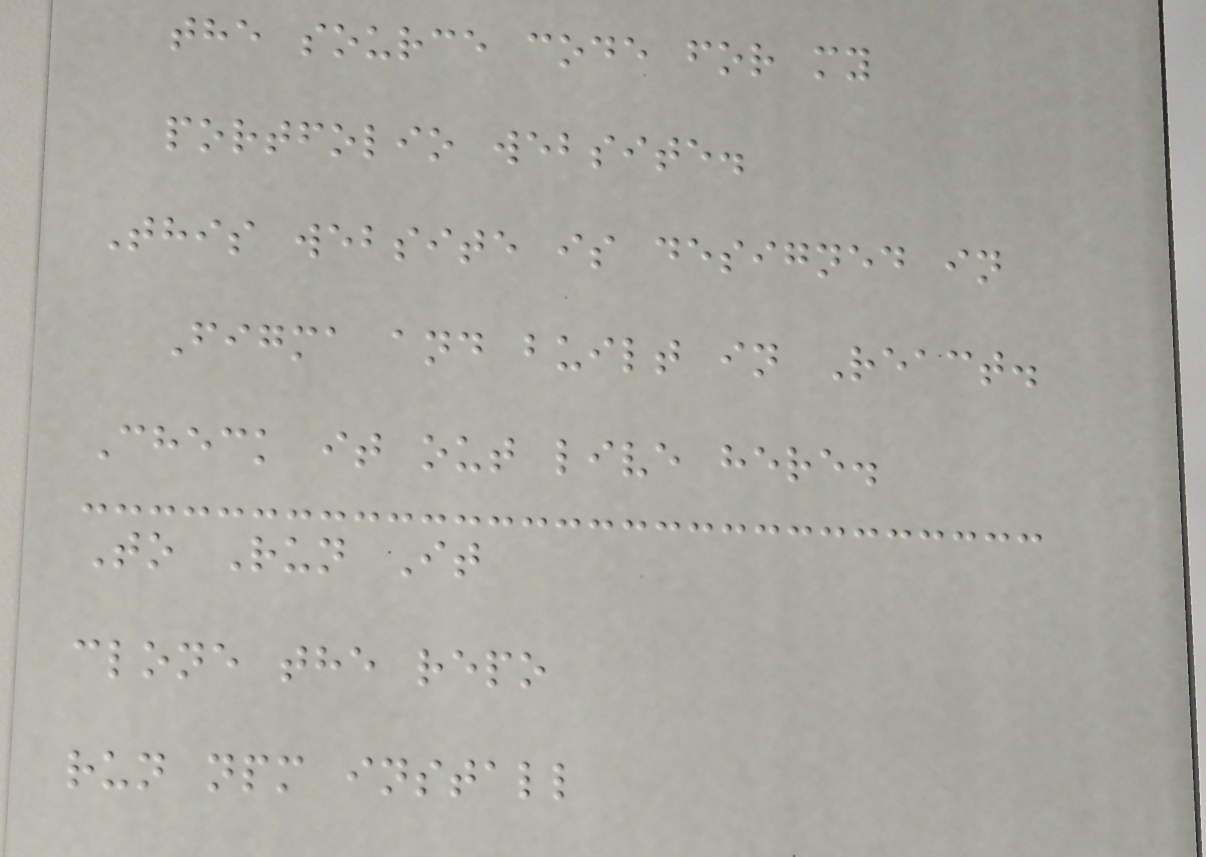the source code for my
portfolio website.
This website is designed in
Figma and built in React.
Check it out live here.
To Run It
clone the repo
run npm install
